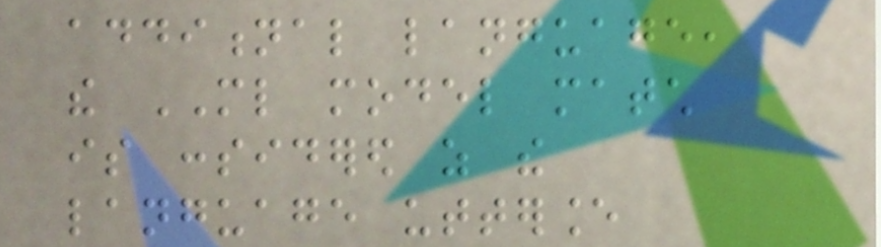additional language,
the ML model match
is considered as the
language utterance
